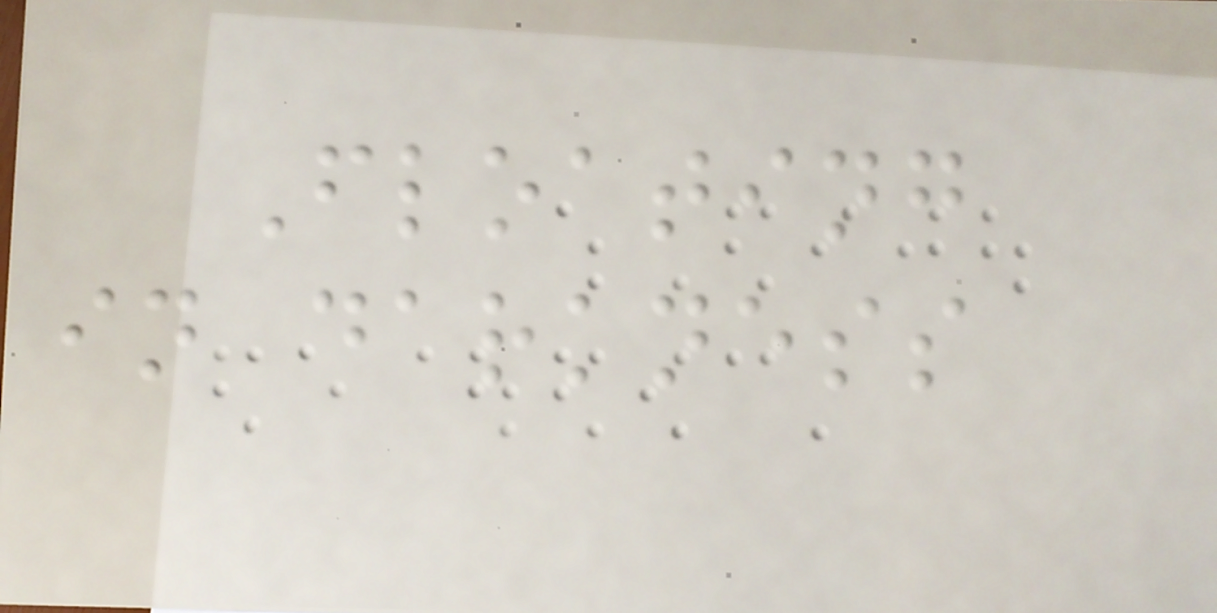Floating
in darkness
